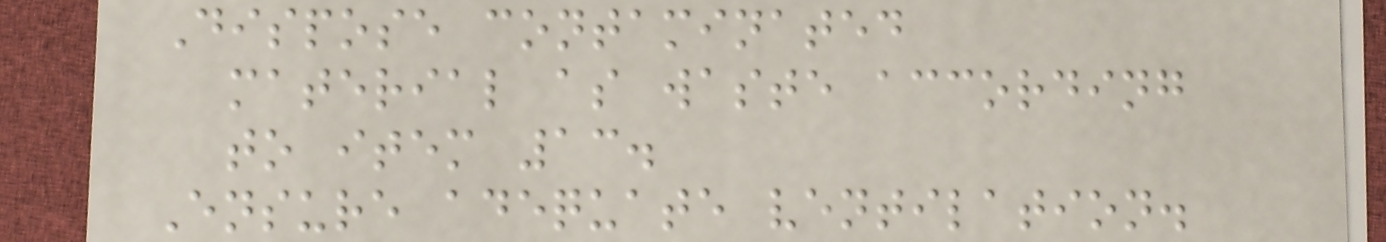Dispose contaminated
material as waste according
to item 13.
Ensure adequate ventilation.
